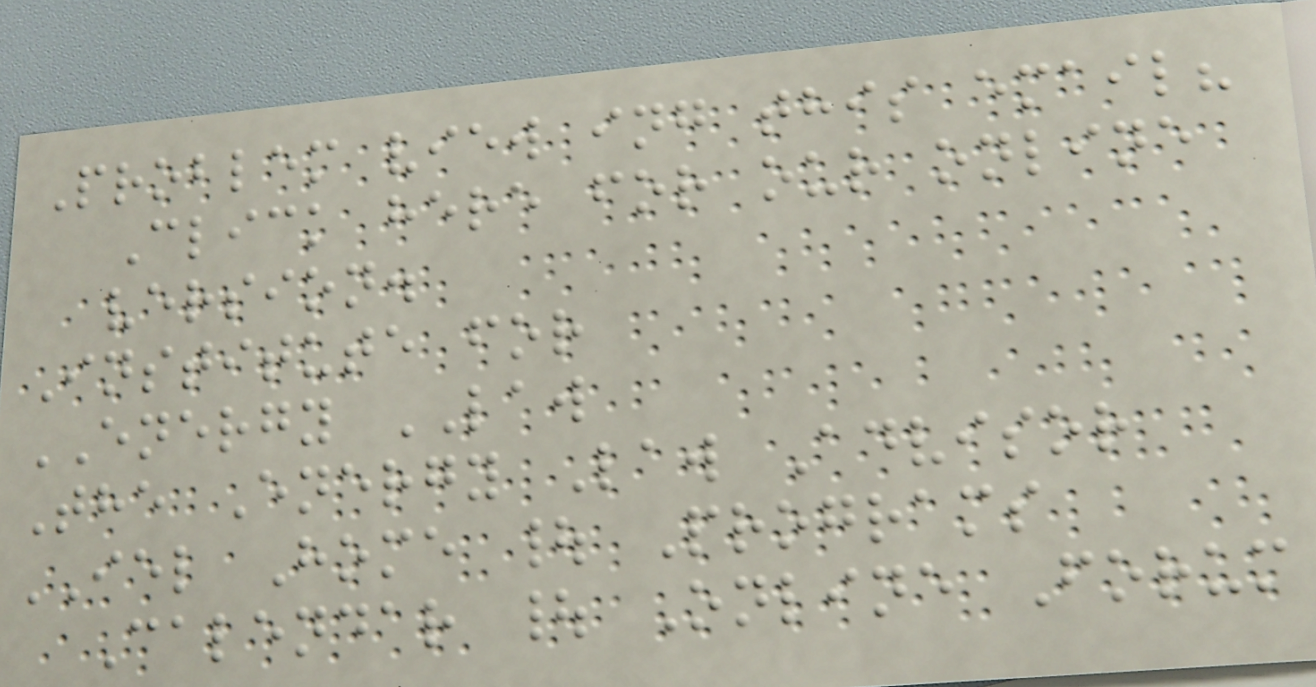Problem view ing this email?
Click here for our online
version.
Institute for
ENERGY LAW
The Energy Law Advisor
IEL Home | Programs
Calendar | Online Forum
